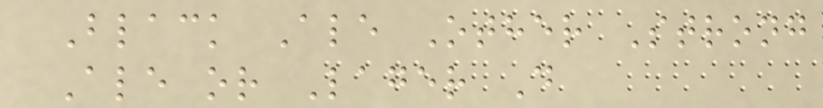Black Ale Other Strong
Ale or Lager D
